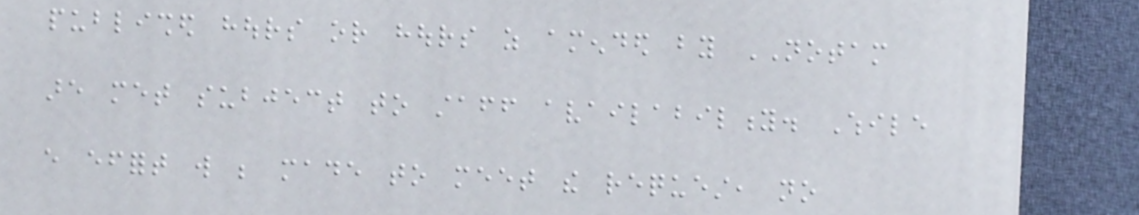published hours or hours as amended by NOTAM
are met subject to staff availability. While
every effort will be made to meet the request, no
